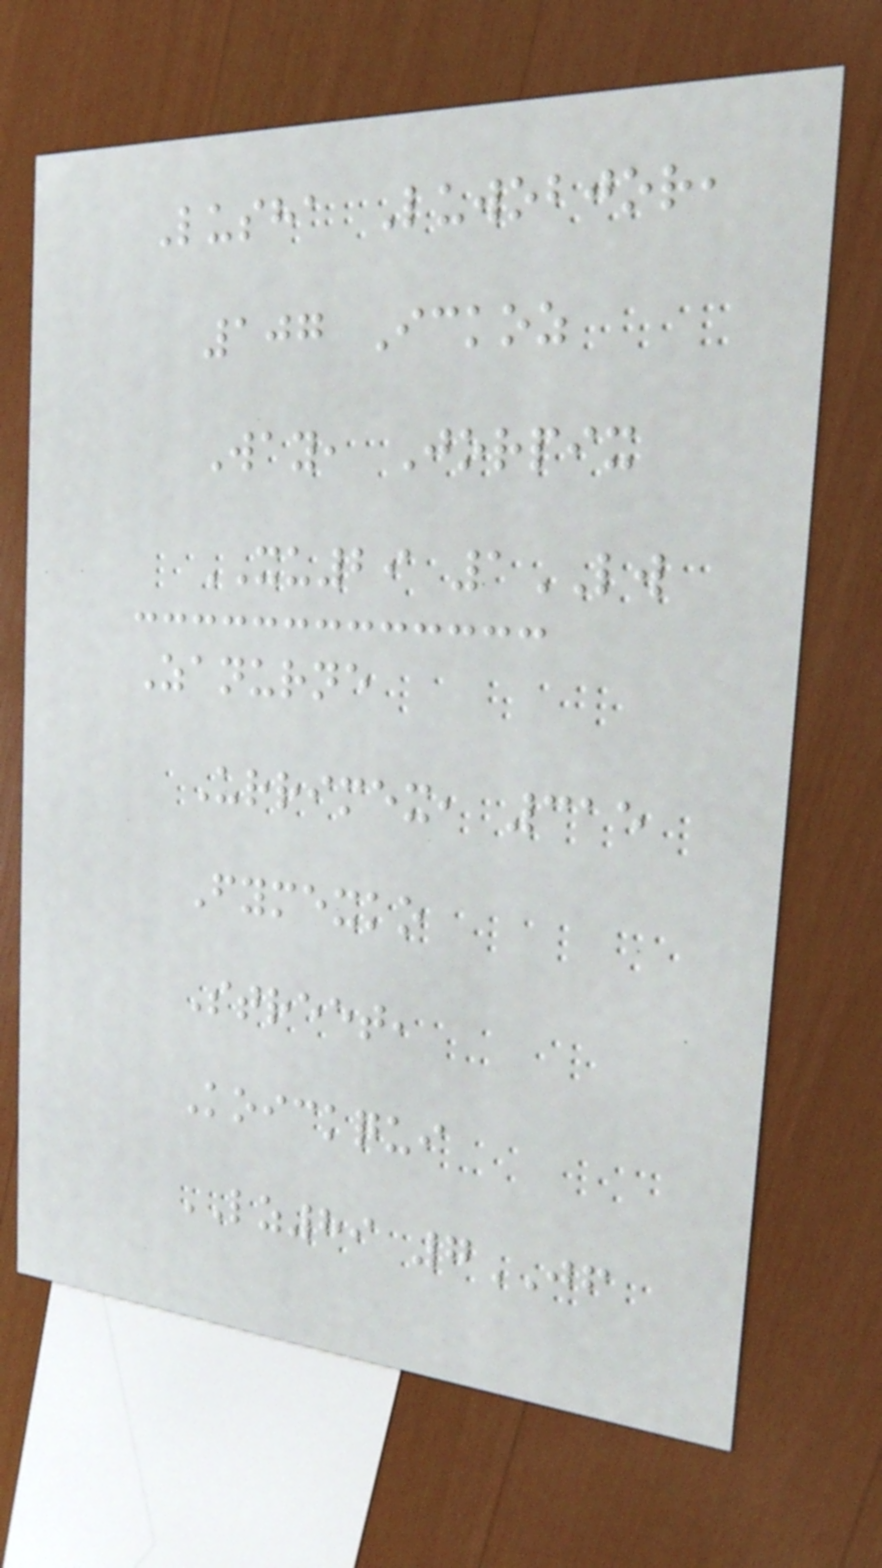Lusha Luwobjor,
107 Ickoz
Way, Jorpix
XU29 1LW
Zanurne
Urrimex, 315
Fymexko
Street,
Koickqui
LZ89 7JF
